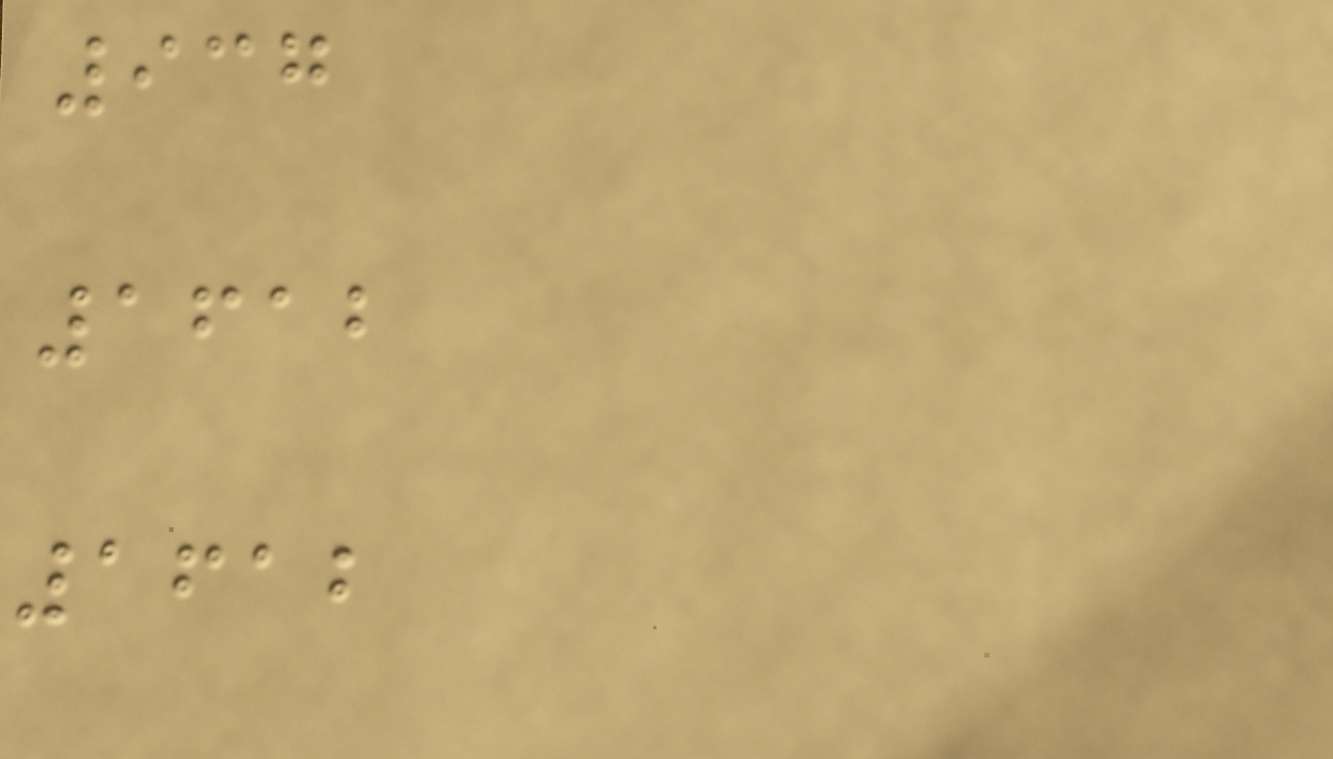937
1612
1612
